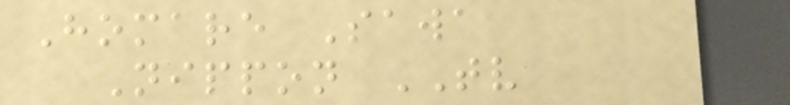Homare Sawa
Nippon TV
